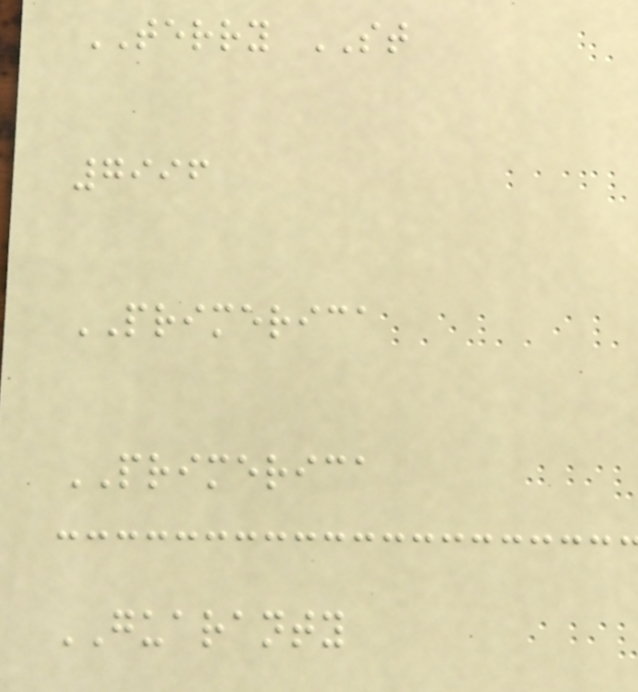TERRY ST
7996
PRIMERICA
PRIMERICA
GUARANTY
